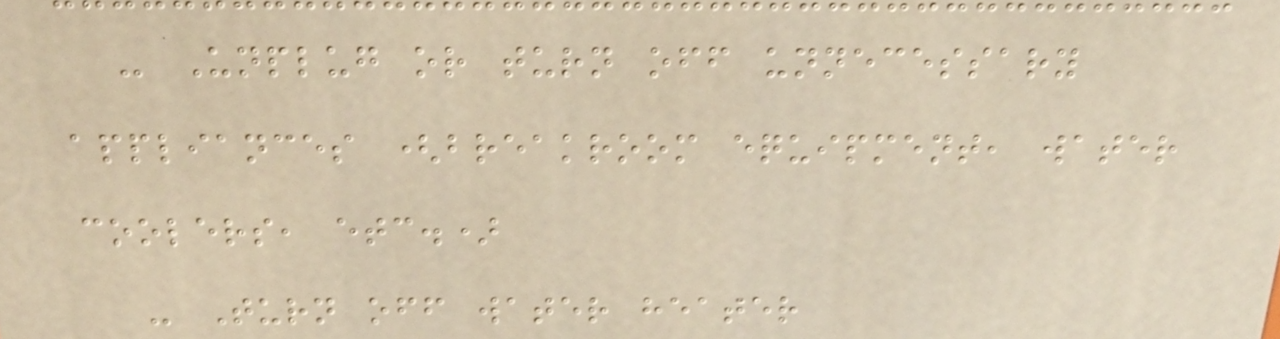- Unplug or turn off unnecessary
appliances (breakroom equipment, water
coolers, etc.)
- Turn off water heater
